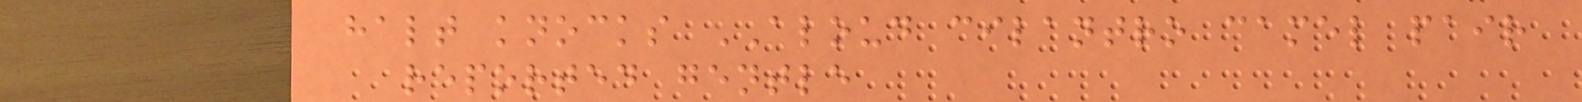halt knocks ALOUD cilantro camel pair
reported gentle
